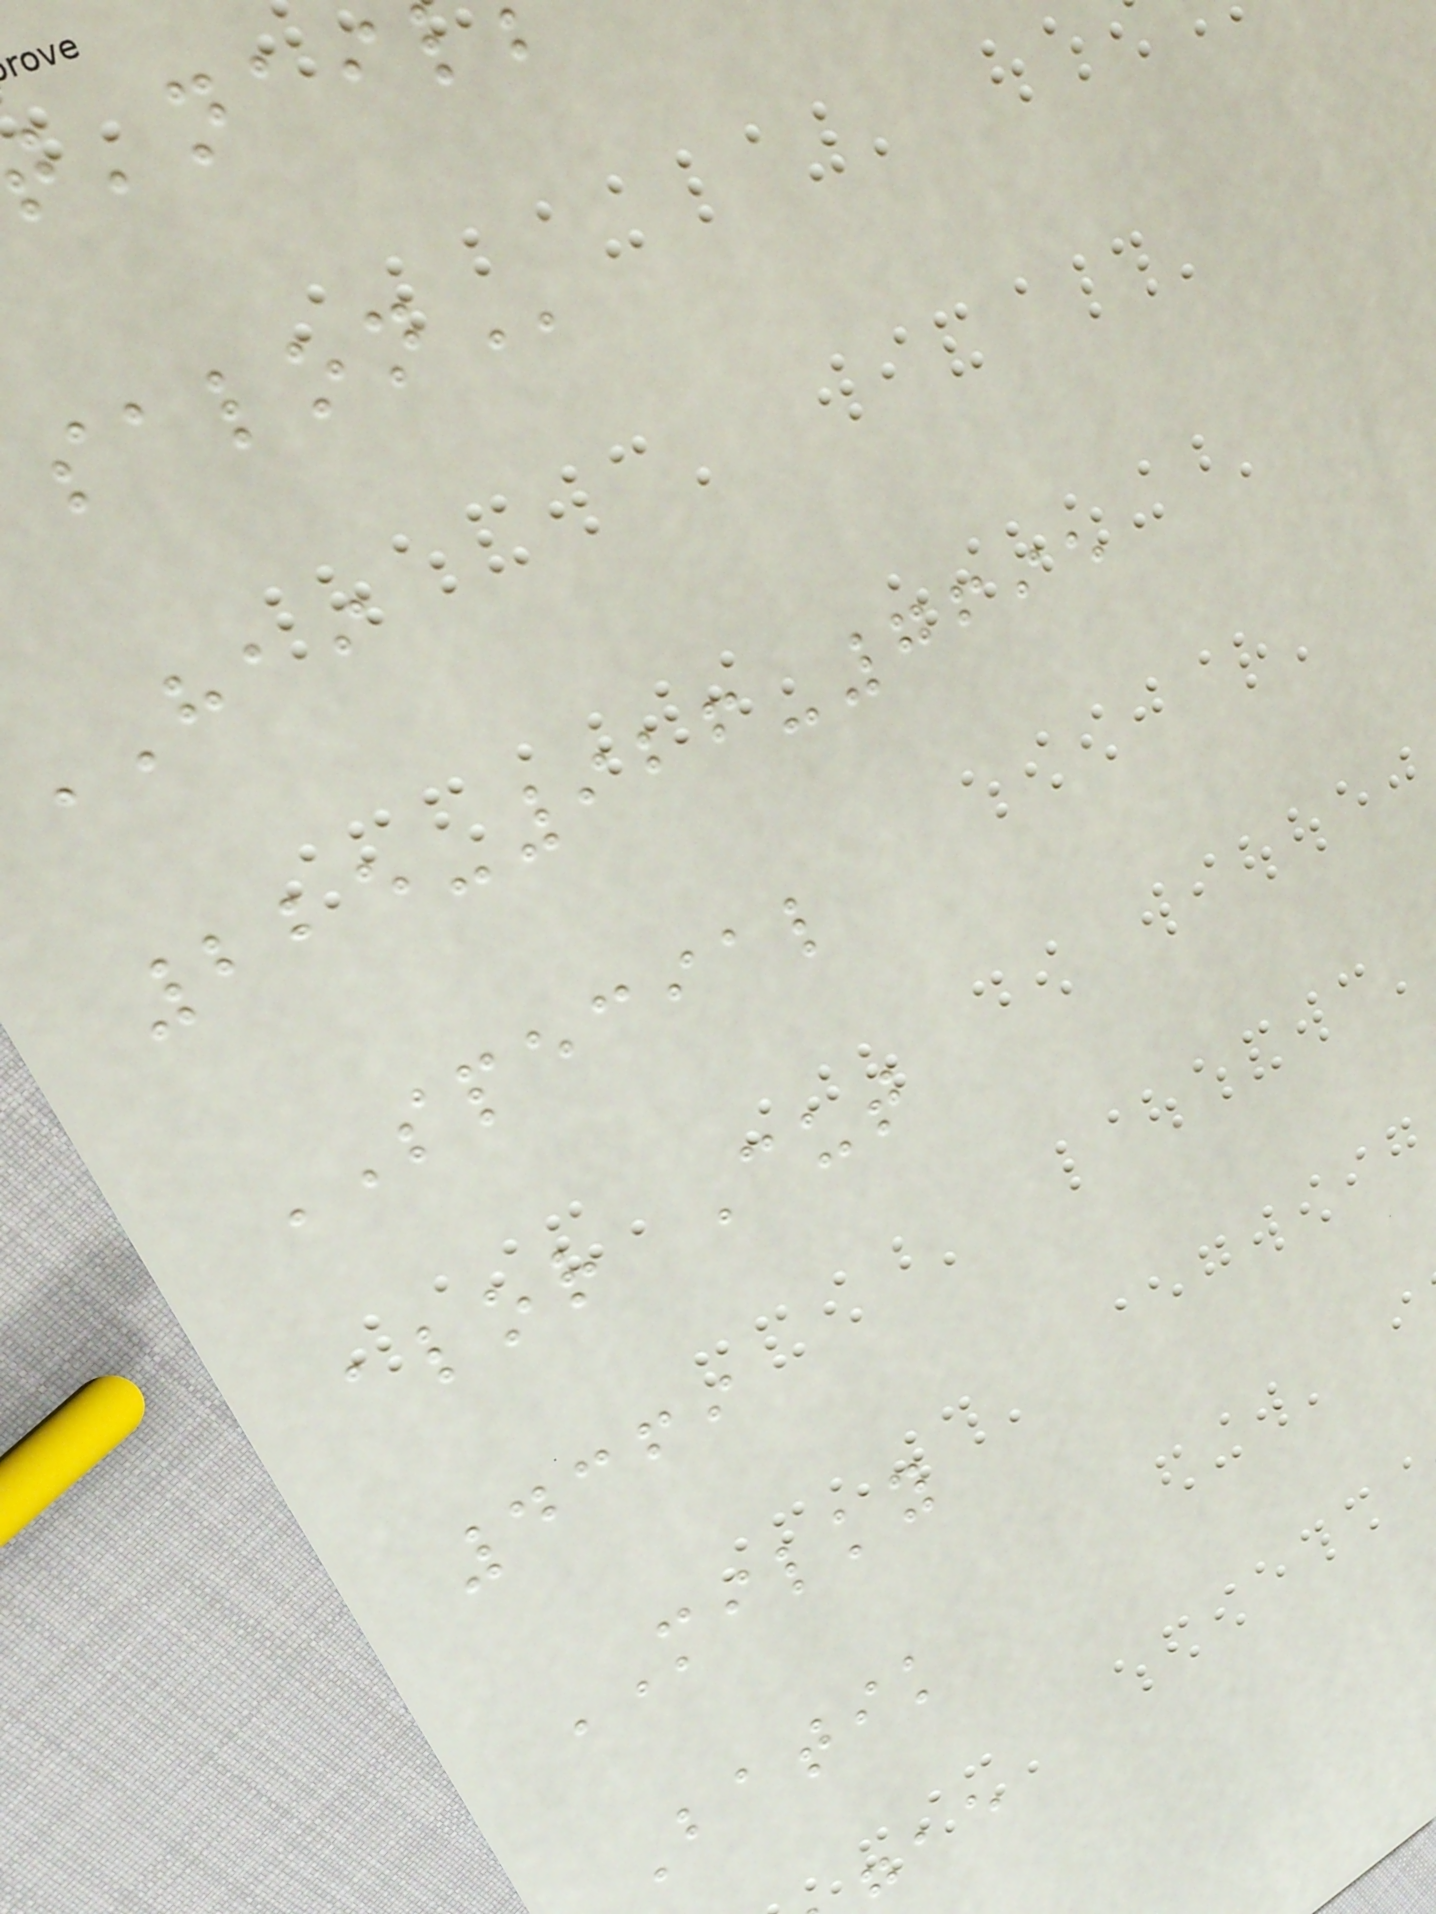225-926-7695
SPECIAL
alor Cut
4369
MILKY
Batik
